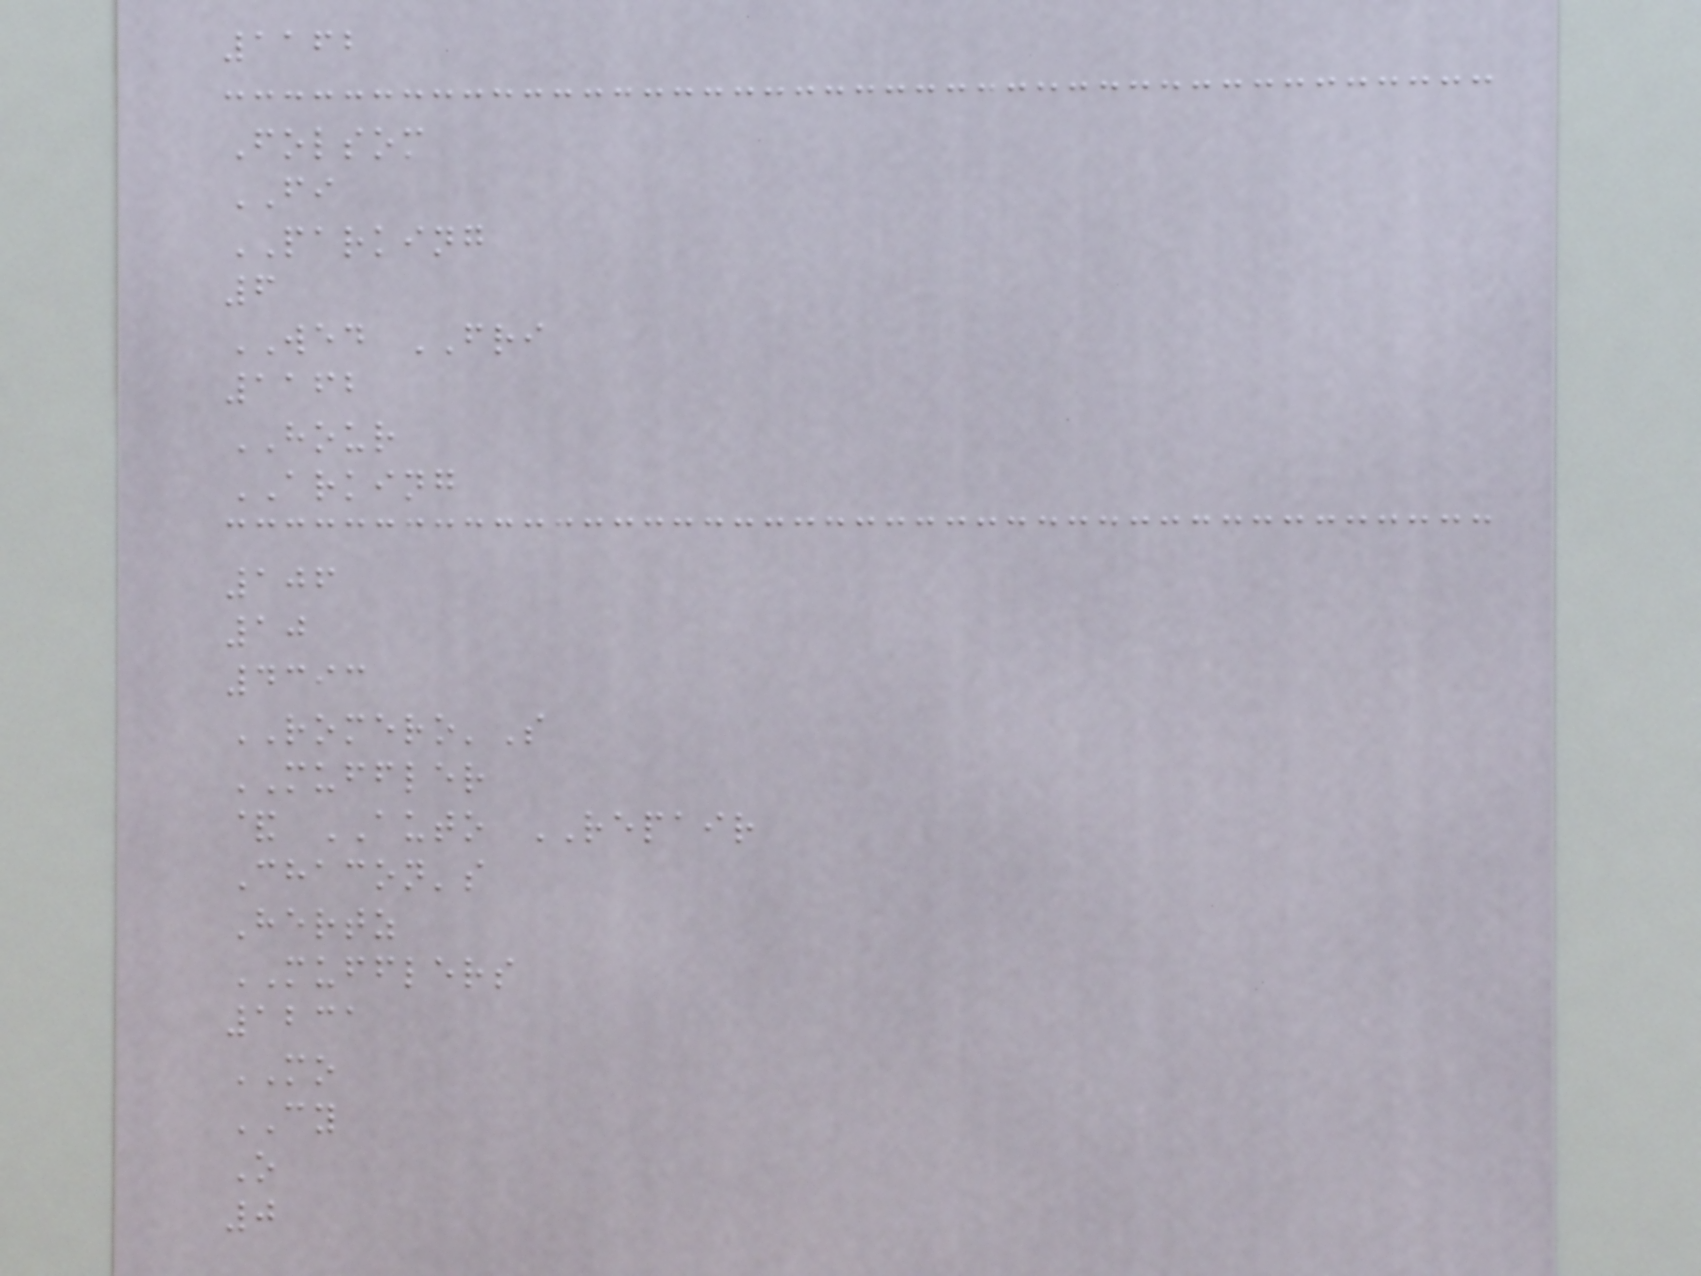1162
Folsom
FI
PARKING
6
WED FRI
1162
HOUR
ARKING
106
10
4393
ROMERO'S
MUFFLER
& AUTO REPAIR
Chacon's
Hertz
MUFFLERS
1231
MO
CY
O
0
